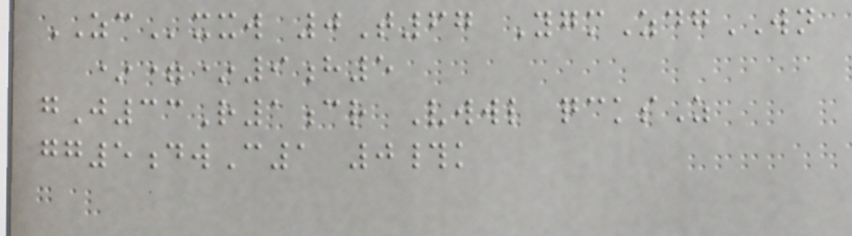ZCxxw 0T67 YgmZdgWN
*=*9h5
gJ33R1cr Vwwl qcksZ
gg5dwC1 0#k
